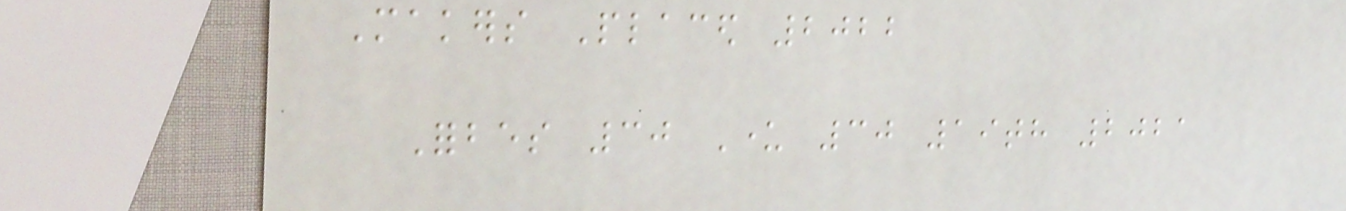Makers Placed 2022
Forbes 30 Under 30 19th 2021
